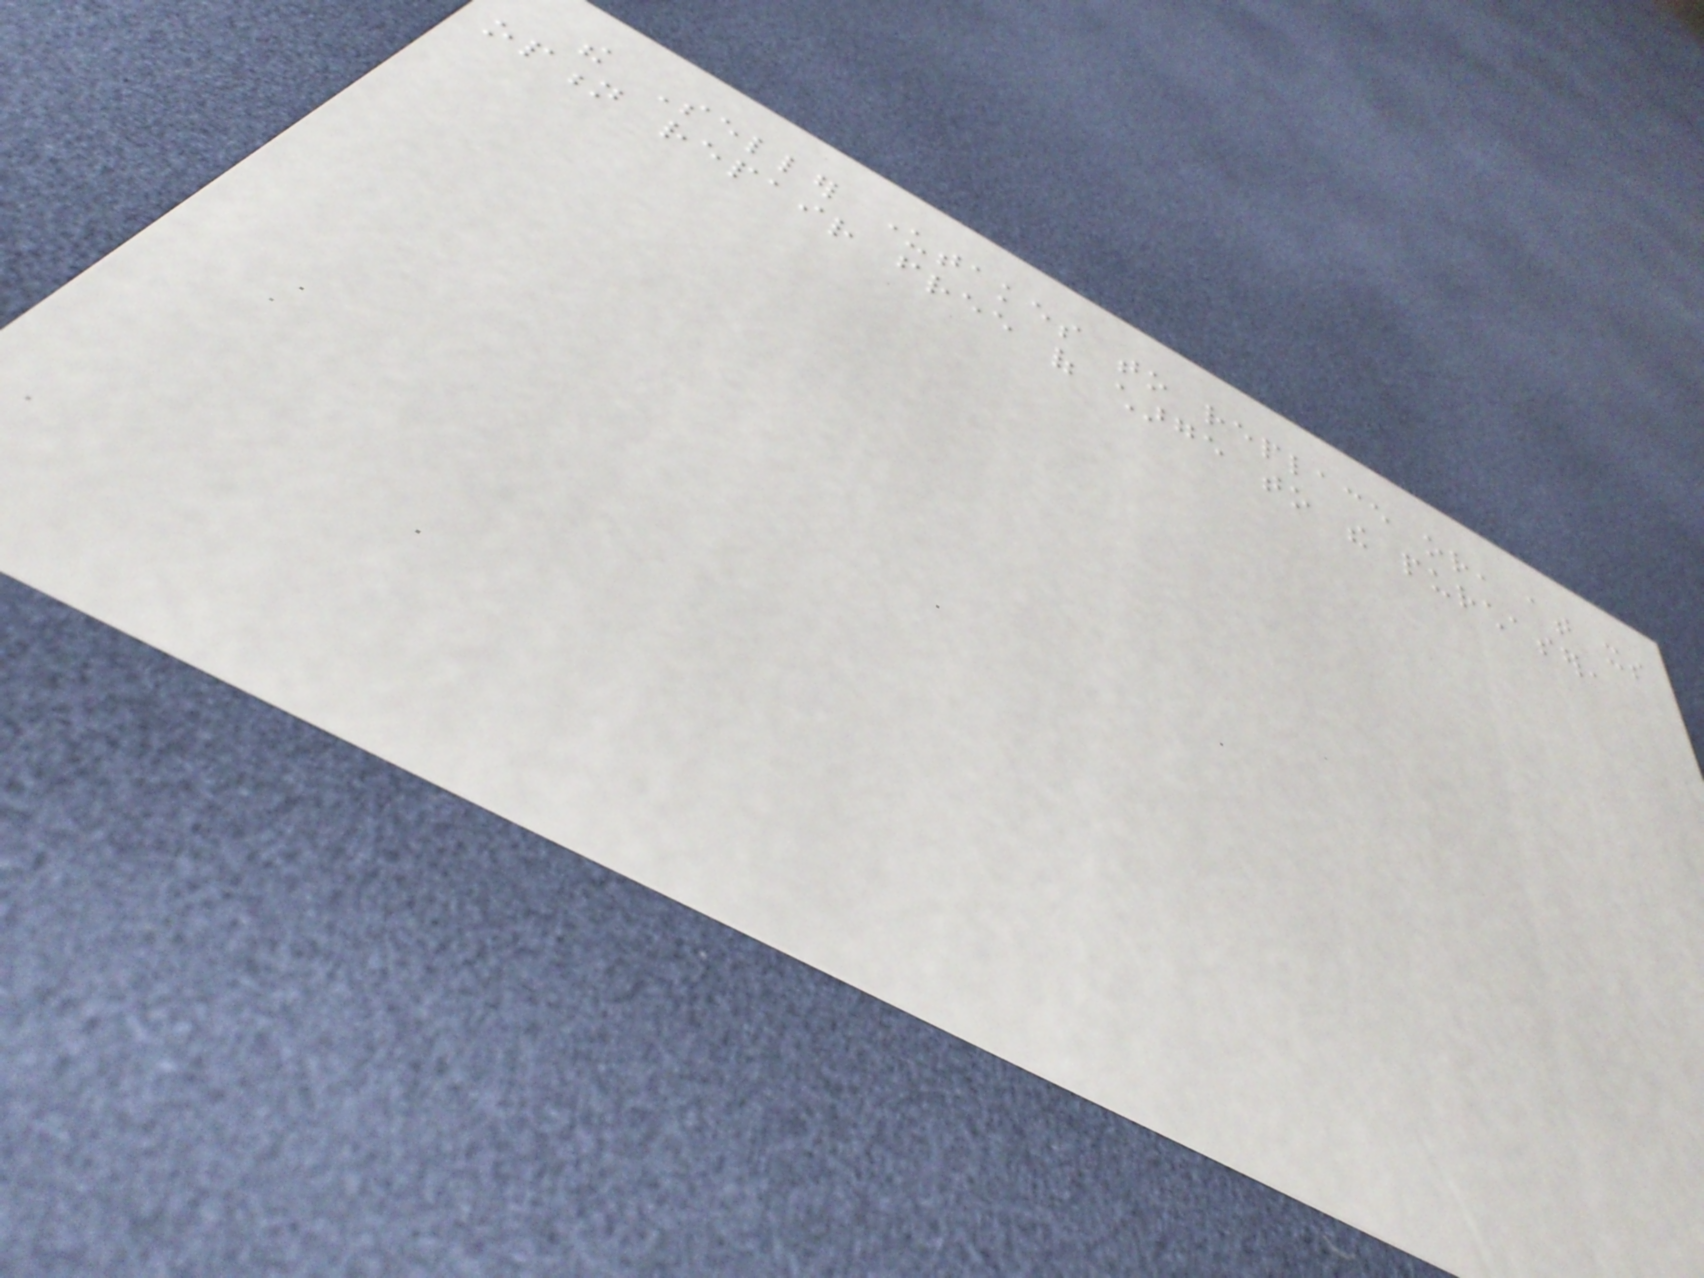the Seller undertakes to replace or, at its
option repair free of charge to the purchaser,
